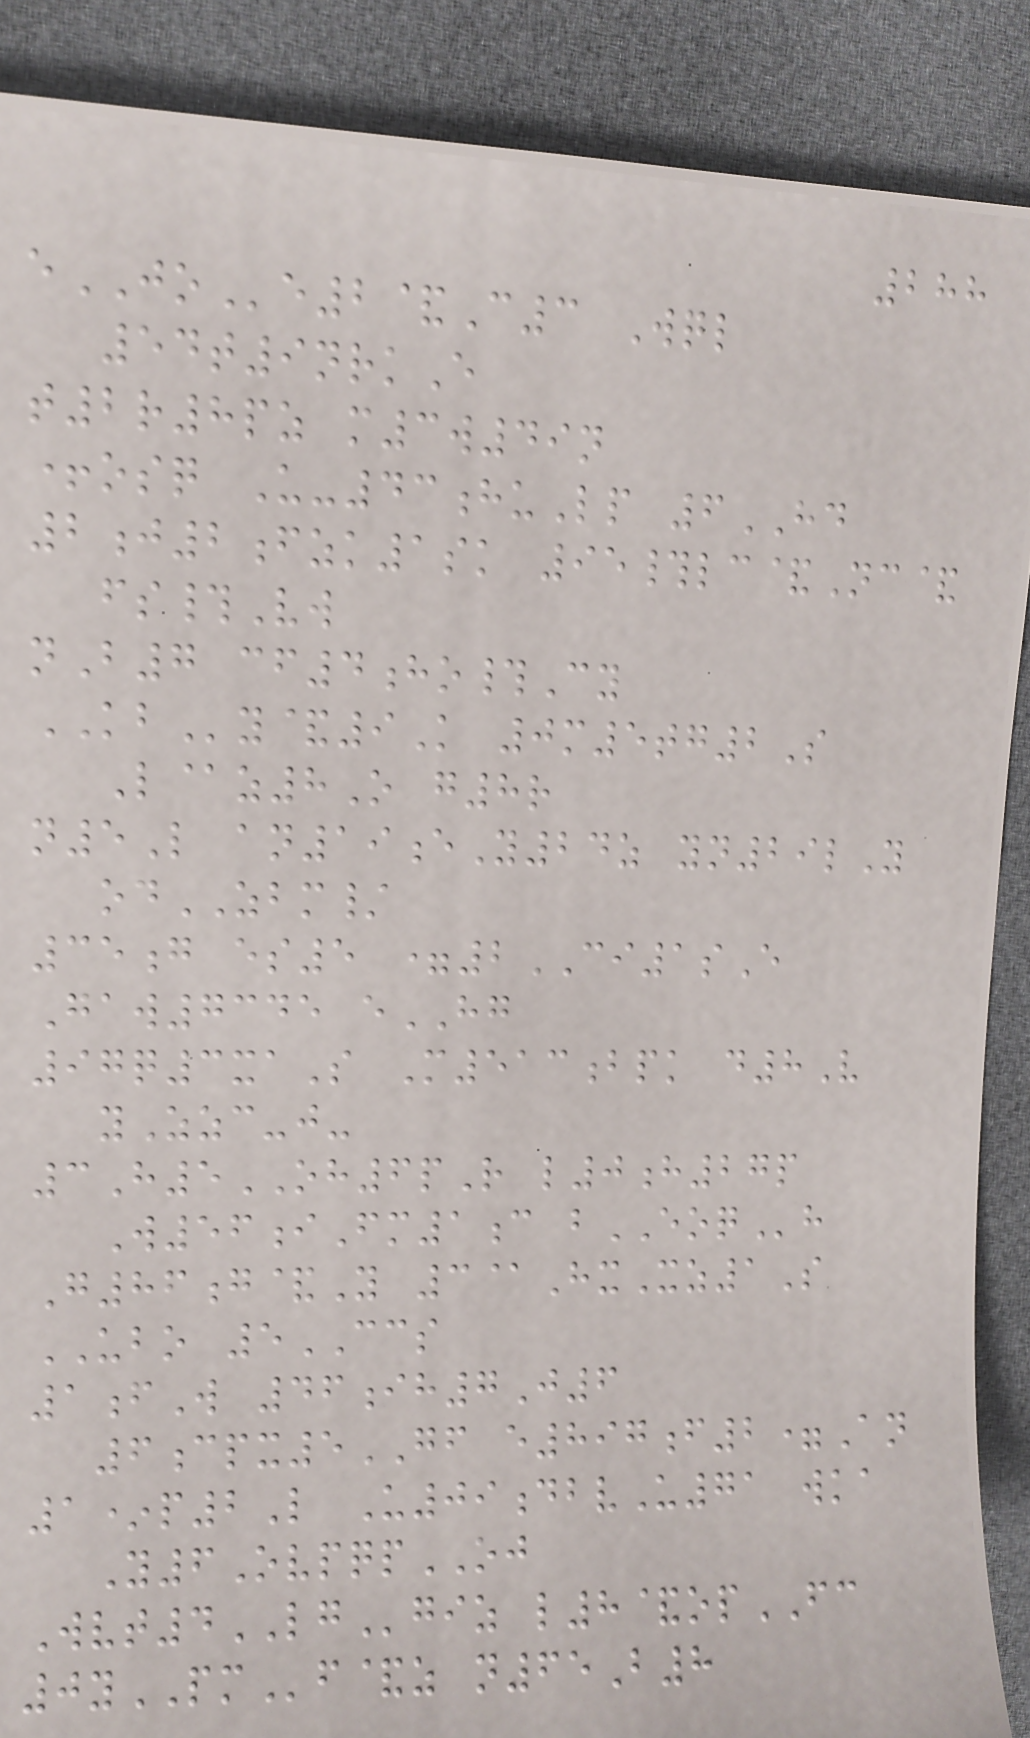288
eJOe2&C3 Wql
54t9nrkE
t2r8pz m3w49n
+osq U-43huLp 6HD
2j2fzk1sk 95#lc&Nc&
fs#Vw
nB7 cf4ho#Cy
KBy&9K 0m5tg2S
L@z8O g8r
n5L an19eY24z yn29lY
odZBM/
35g es5 =2CI1sE
Gaw7345 eHG
97q3xaS M513bpk d8V
yZzc-j-
3H5OH6pR l0h27p
W56iFm1c bEOQh
G86g&Y 3@HxXz1S
UBO 5CCS
1fW 46ih7J6
6cpx5GF e897f2=An
1*p2L U09dbvU71 wka
Y6OvpqpOJ
Wvt4LGgiz l8&opFC
0yPMf&z n65B8
